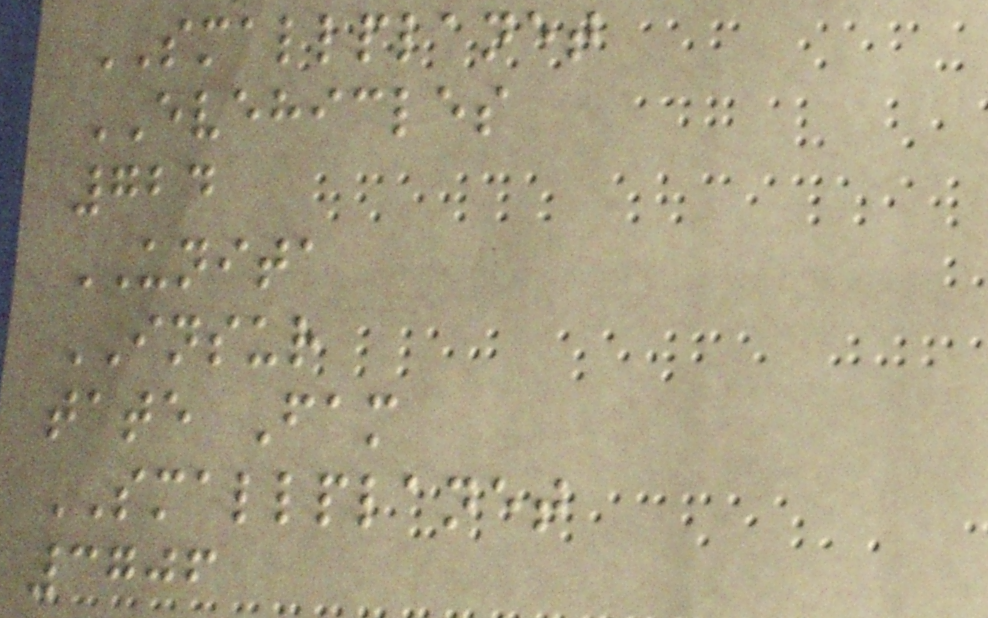SMALLPLANET
EVEHICLES
724
UNITA
INSUR
tate Fam
SMALLPLANET
3706
